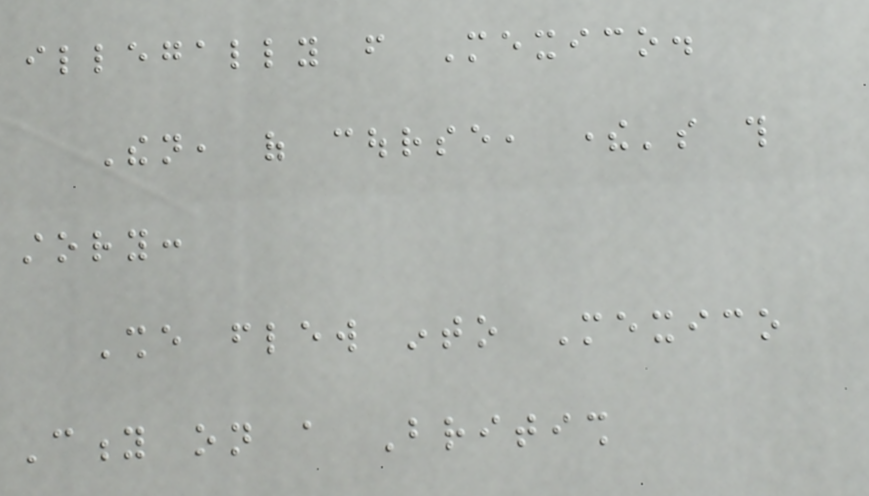illegally from Mexico.
Then, of course, there's this
story:
She flew into Mexico
City on a British
